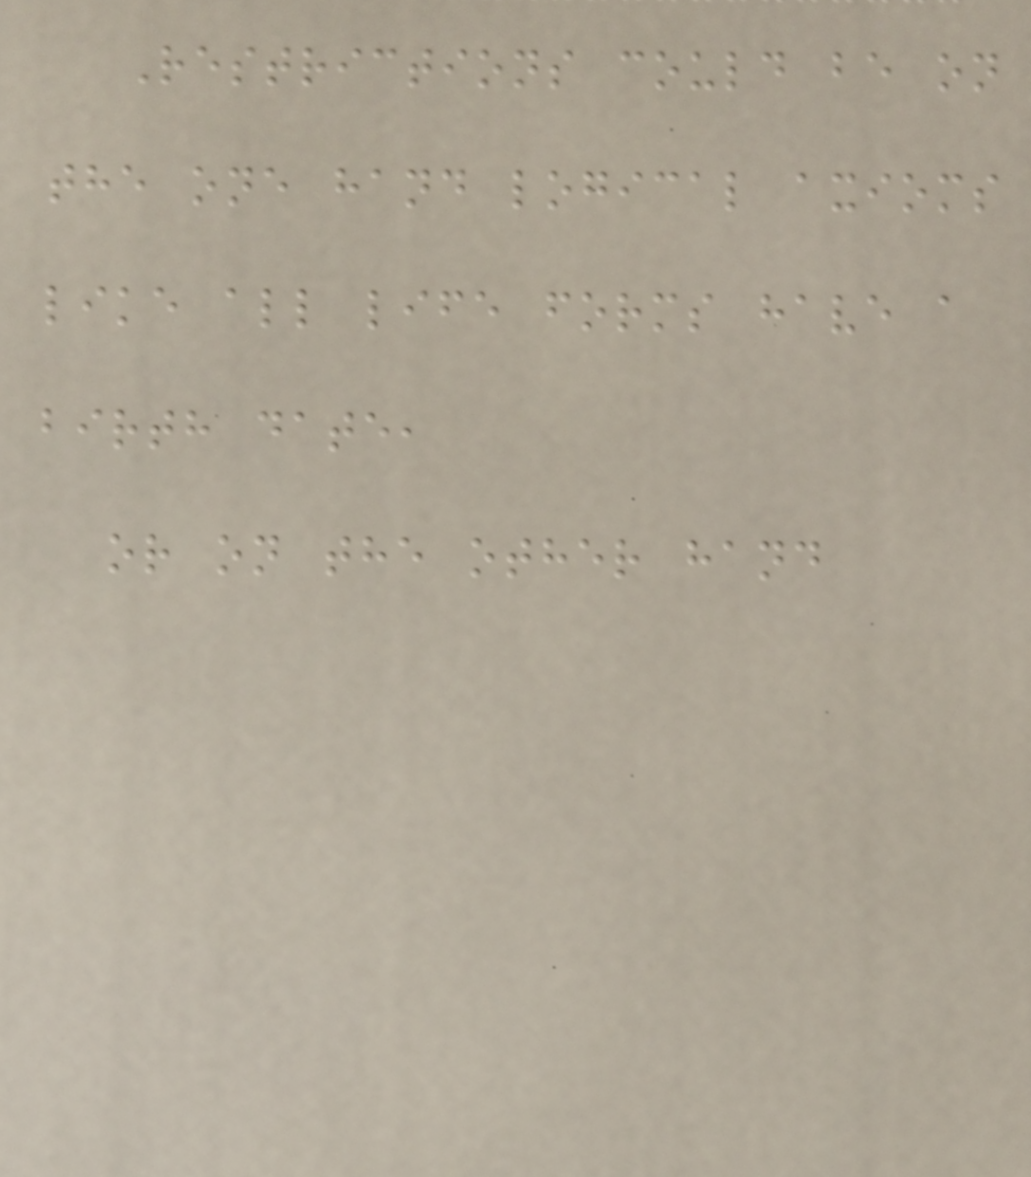Restrictions could be on
the one hand logical axioms
like all life forms have a
birth date,
or on the other hand
